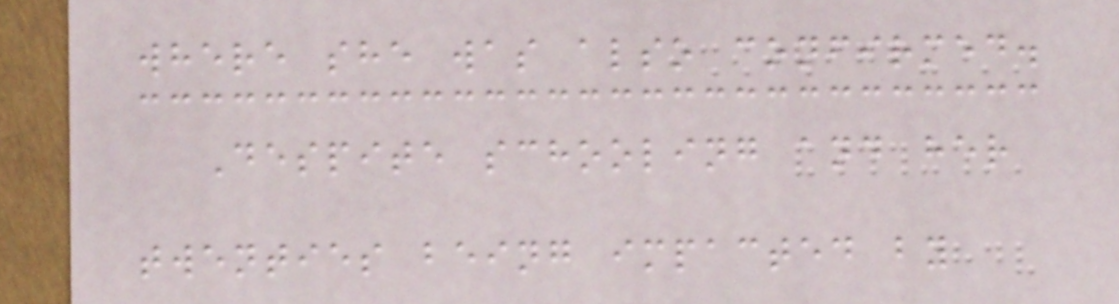where she was also confirmed.
Despite schooling and her
twenties being impacted by
